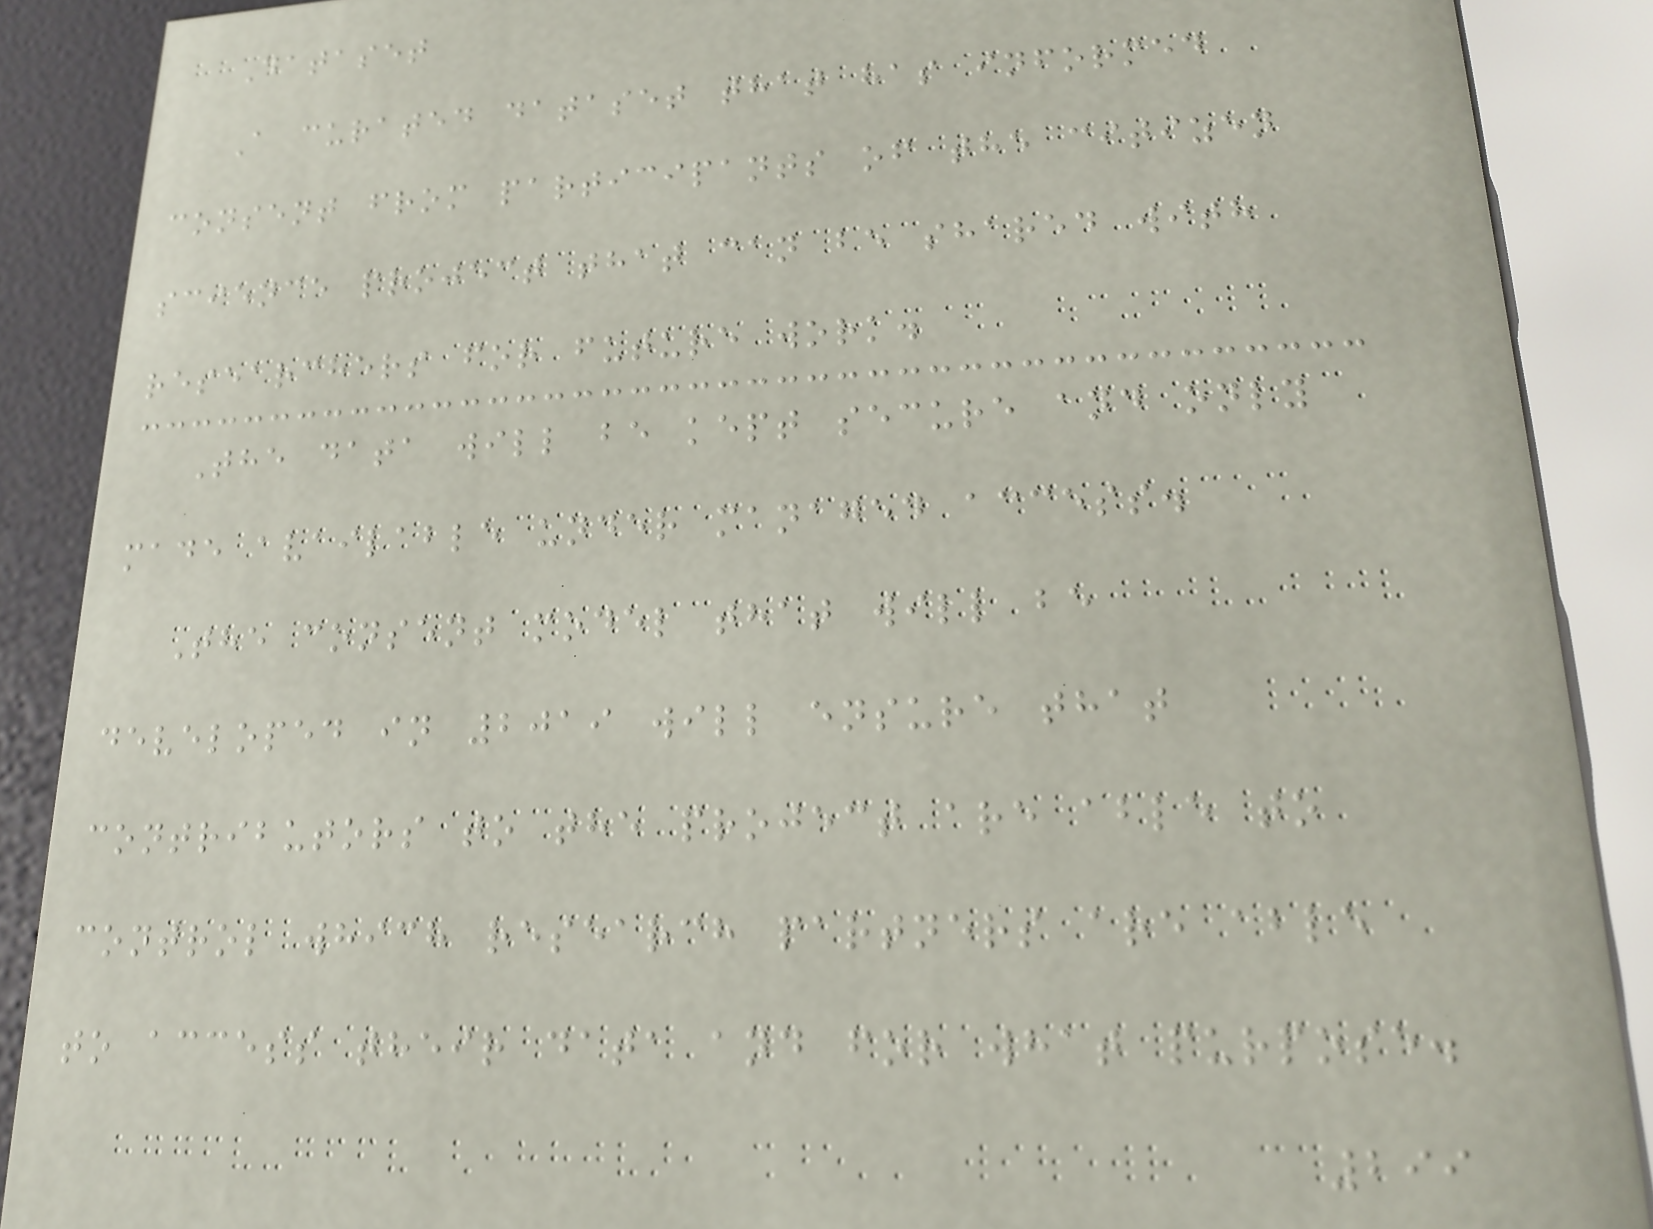Dataset
A curated dataset that has informed
consent from participants of the citizen
science project that can be shared with
researchers for future work.
The data will be kept secure and only
made available under managed access.
The consent model that will be
developed in 2019 will ensure that
contributors to the project are able to
control which research partners are able
to access their data and for what purpose.
299
